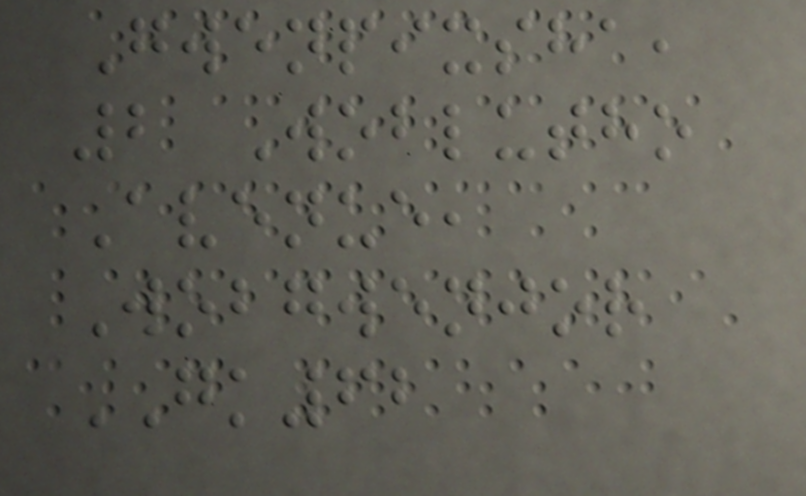Gwenpixsha,
2 Woblutho
Avenue,
Wobgwenjor
GK62
